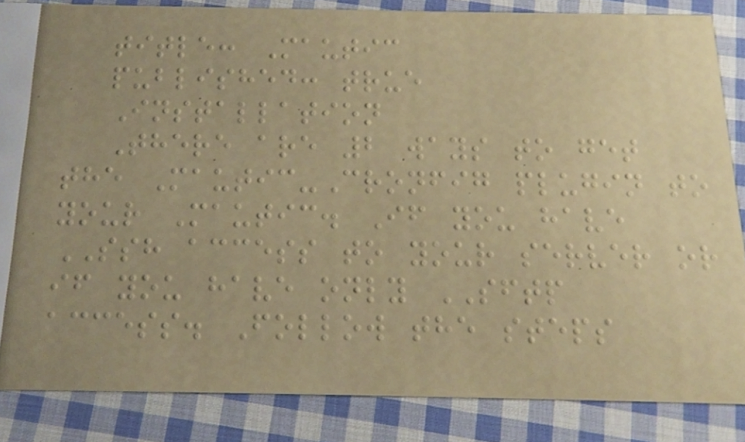title: Mautic
published: true
Installation
There are 2 ways to get
the Mautic-Cronfig plugin to
your Mautic. If you have
SSH access to your server or
if you have only SFTP
access. Follow the steps
